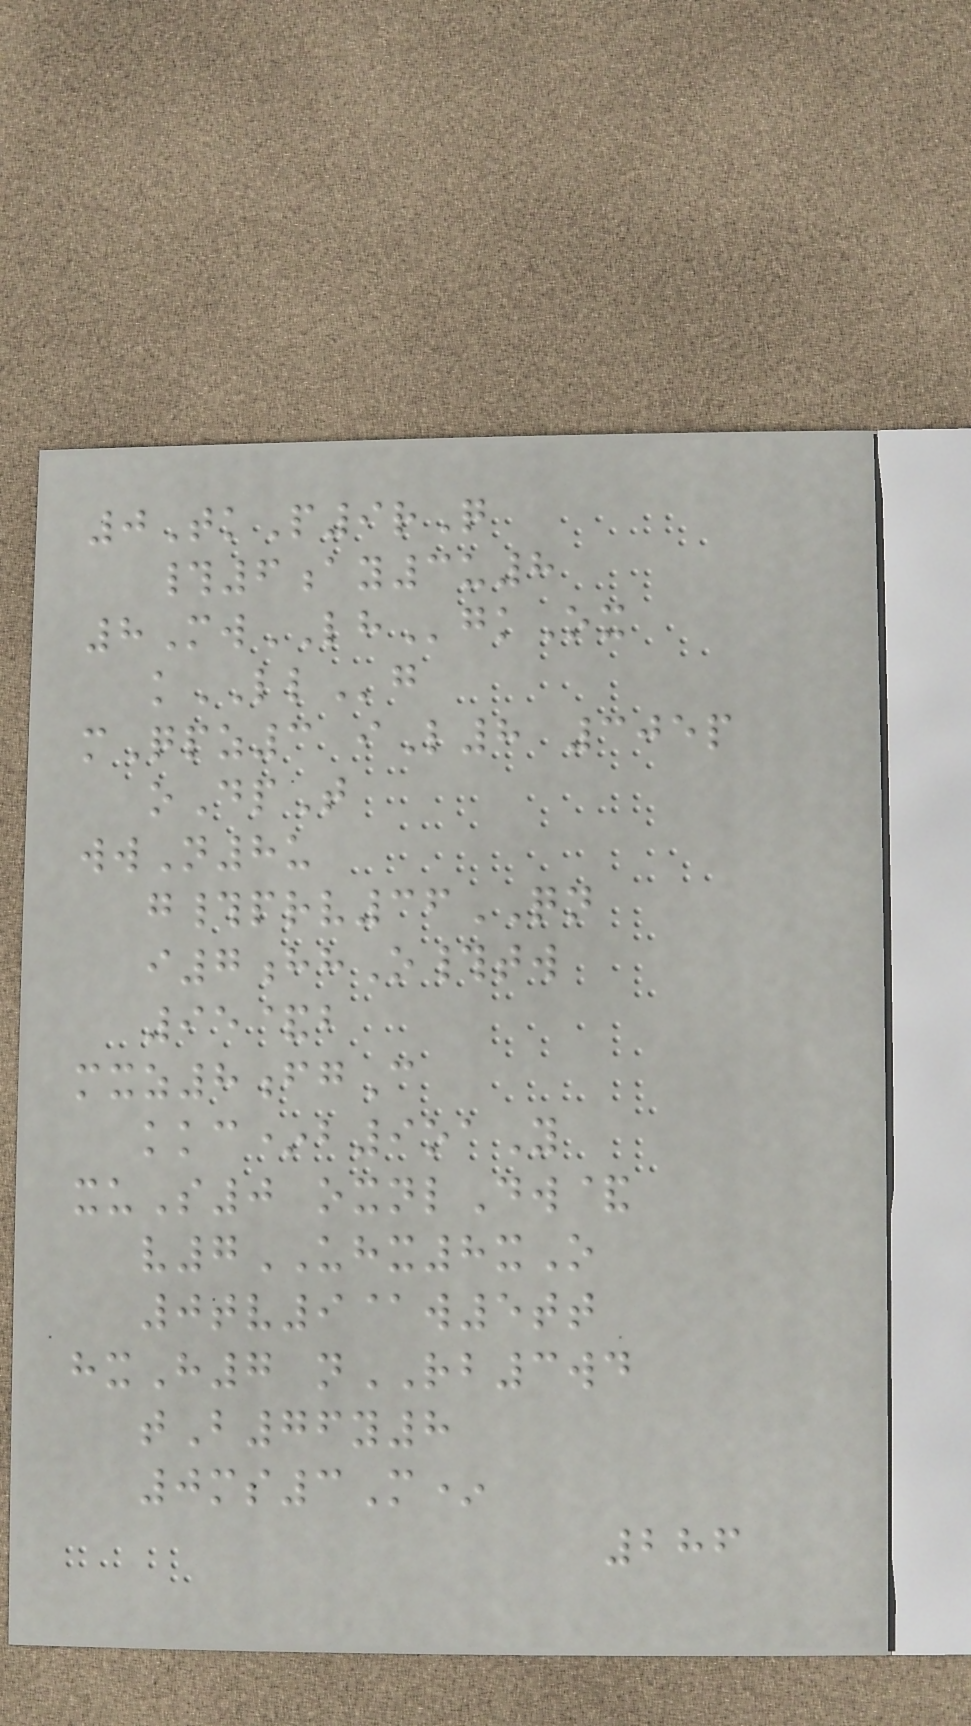0TkP9rQ
#6ay3u8
8MwLHgkOx
kLLg
mQpz3 iL8 305p
oDpT
wwN8u
g#prv36QN
i7hhO#tw
95&b
mxz8fgC
kkc*b9oaY
xuS0 oxnlDw&
v7UHX8xO
0tv9@w5tt
hxH7 nRB3wd
tB76y8
0ms3M*
286
